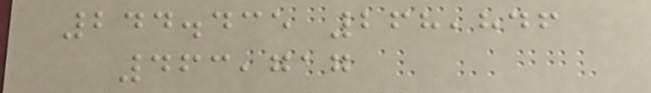244.435 268,846
463,717
